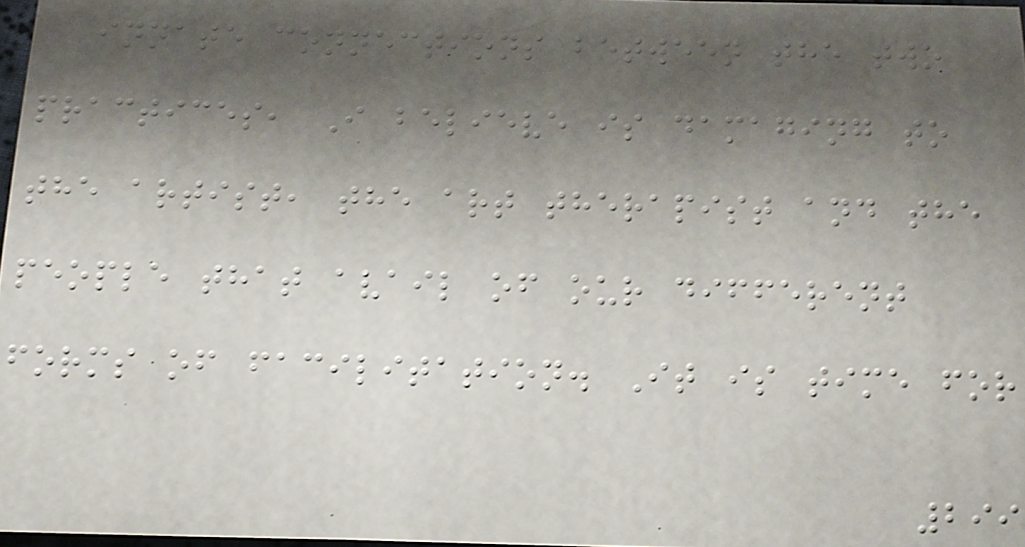innate connections between the two
practices, I believe is damaging to
the artist, the art therapist and the
people that avail of our different
forms of facilitation. It is time for
299
